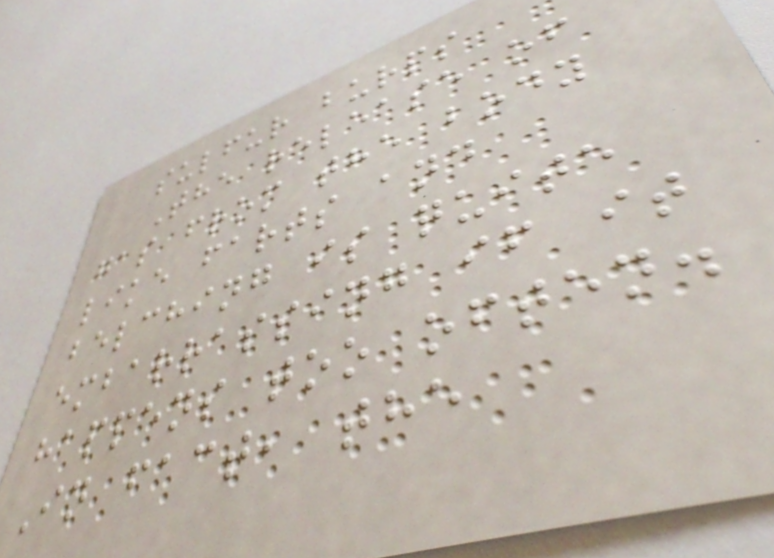sulfur burps
The release of
gas from the body
like farts and
belching is quite
embarrassing if it
happens too often.
In fact, the
